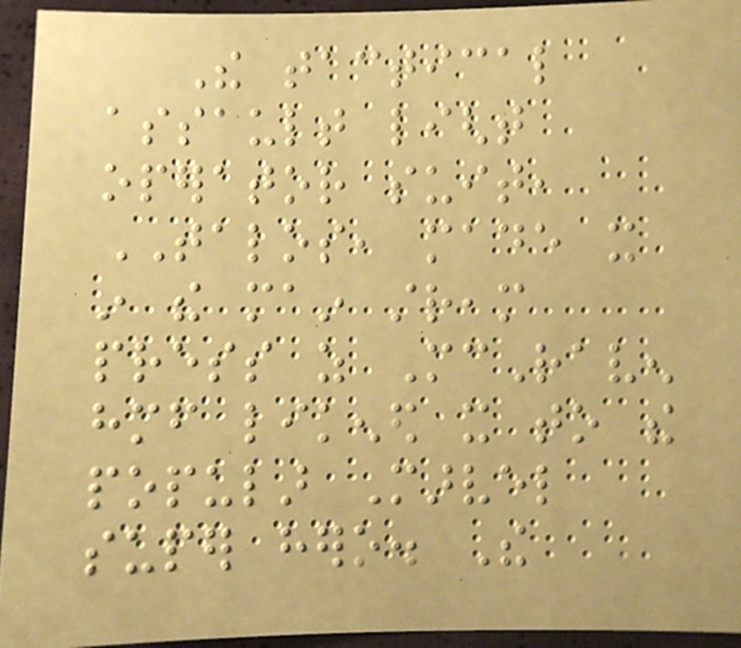The tactical
assault light
operator suit,
TALOS, made it
in the main stream
press as McRaven
himself likened it to the
popular Marvel
super hero. The
